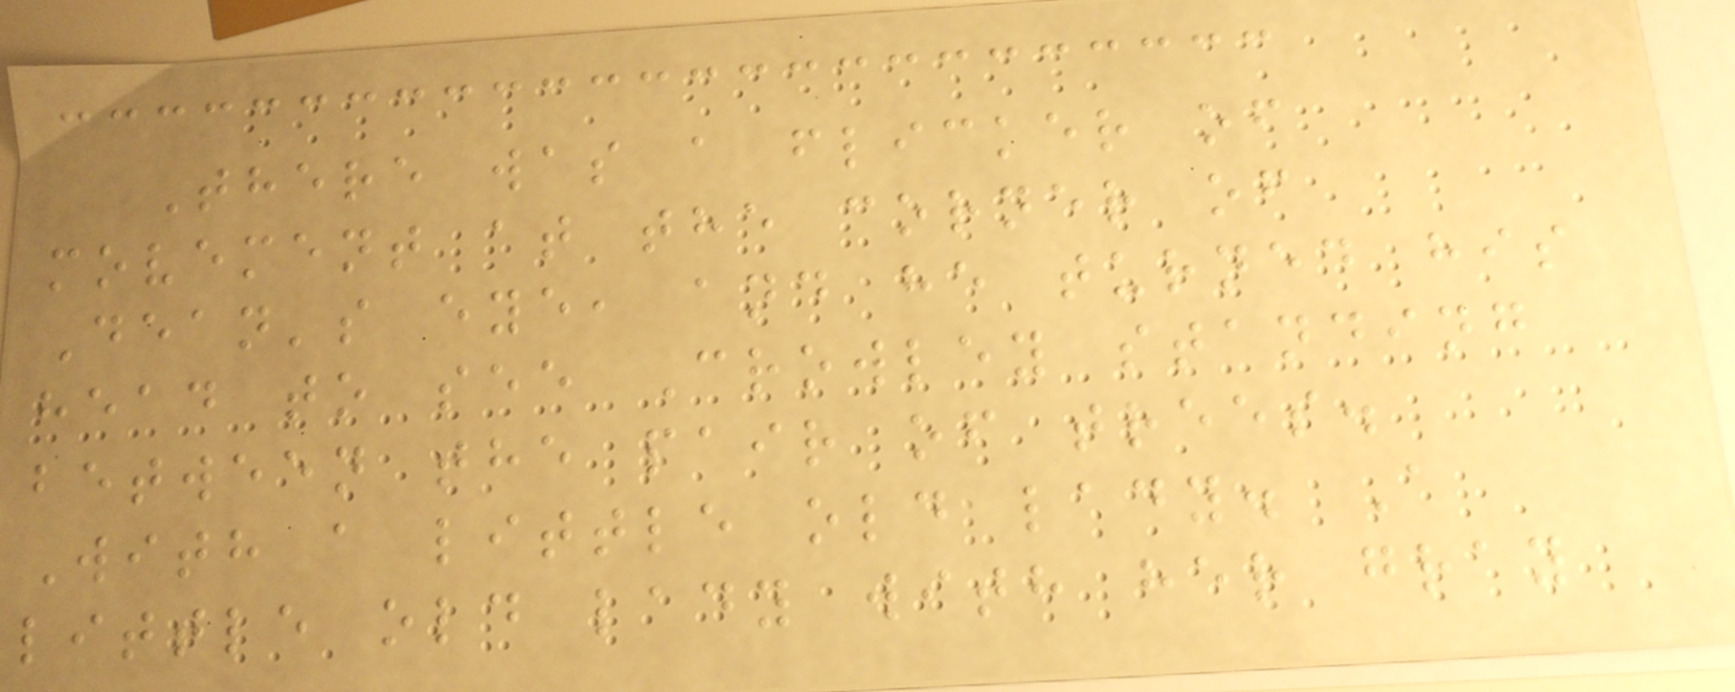There was a flicker of
movement at the corner of
Dean's eye, and he turned his
head to see Crowley standing
between the pair of trees.
With a little old lady. A
little old lady with her gray
